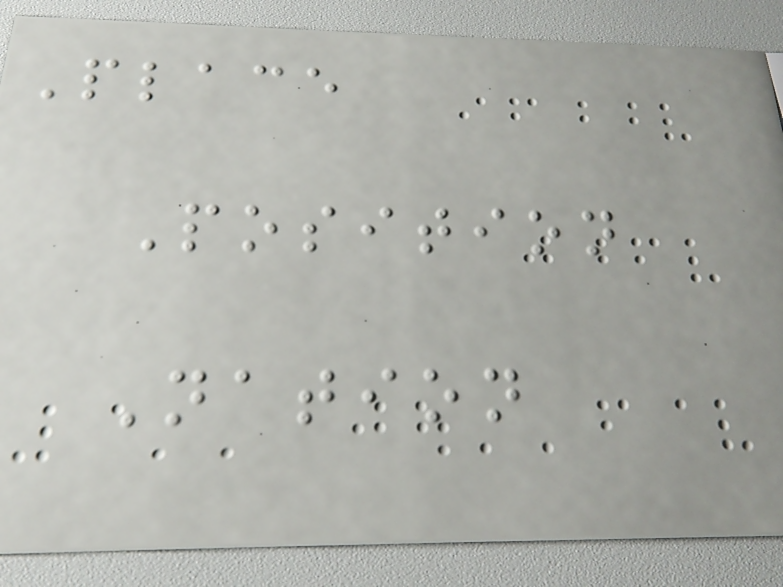Place
Position
Nation
